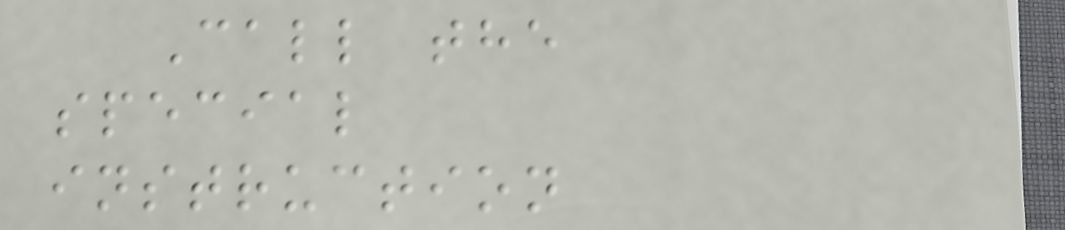Call the
special
instruction
